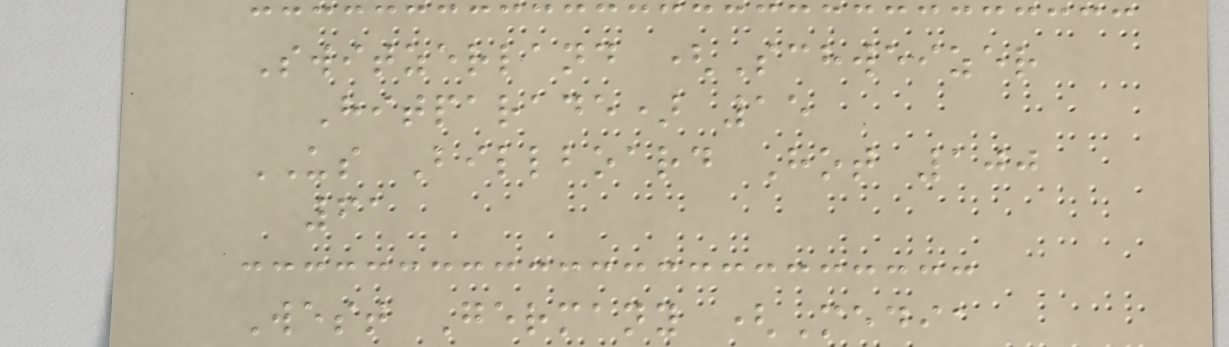Switzerland (Schweizer
Hitparade) 15
US Billboard Hot 100
61
West Germany (Media
